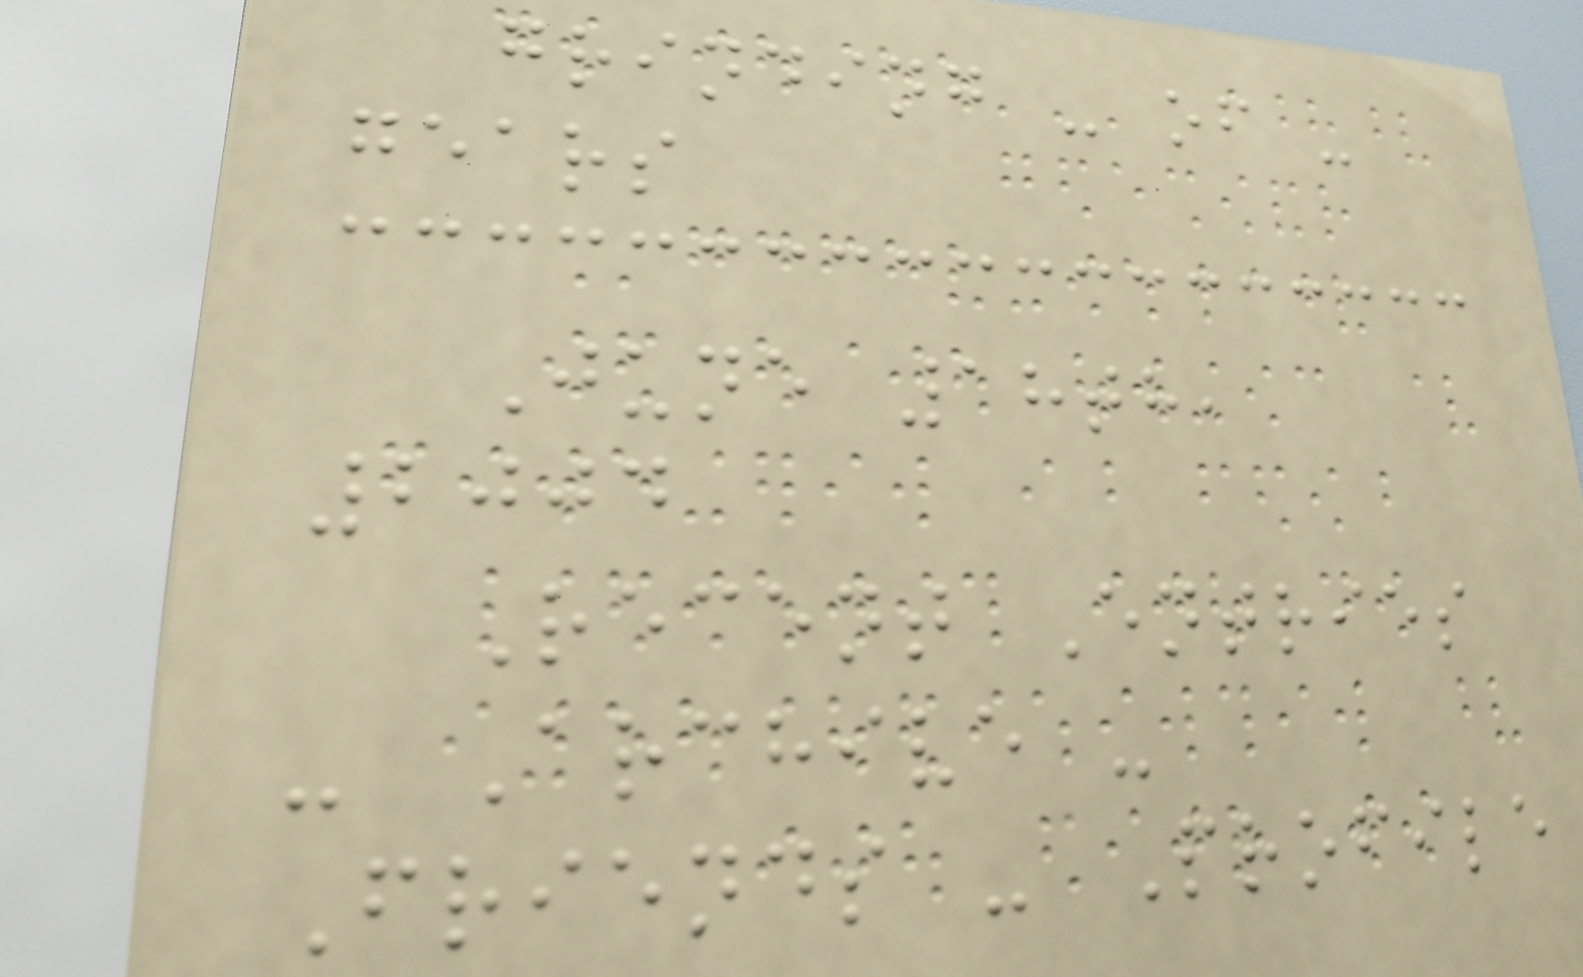grinding - of -
gears
June 18th,
2004
Recent Entries
- Archive -
Friends - Profile
